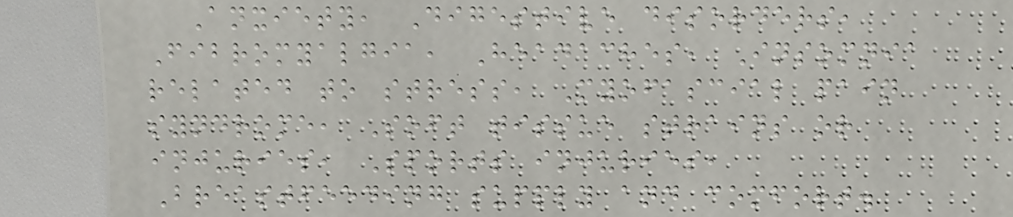Anxiety, Digestive disorders,
Fibromyalgia, Headaches, Insomnia
related to stress, Myofascial pain
syndrome, Soft tissue strains or
injuries, Sports injuries,
Breastfeeding supply and comfort.
